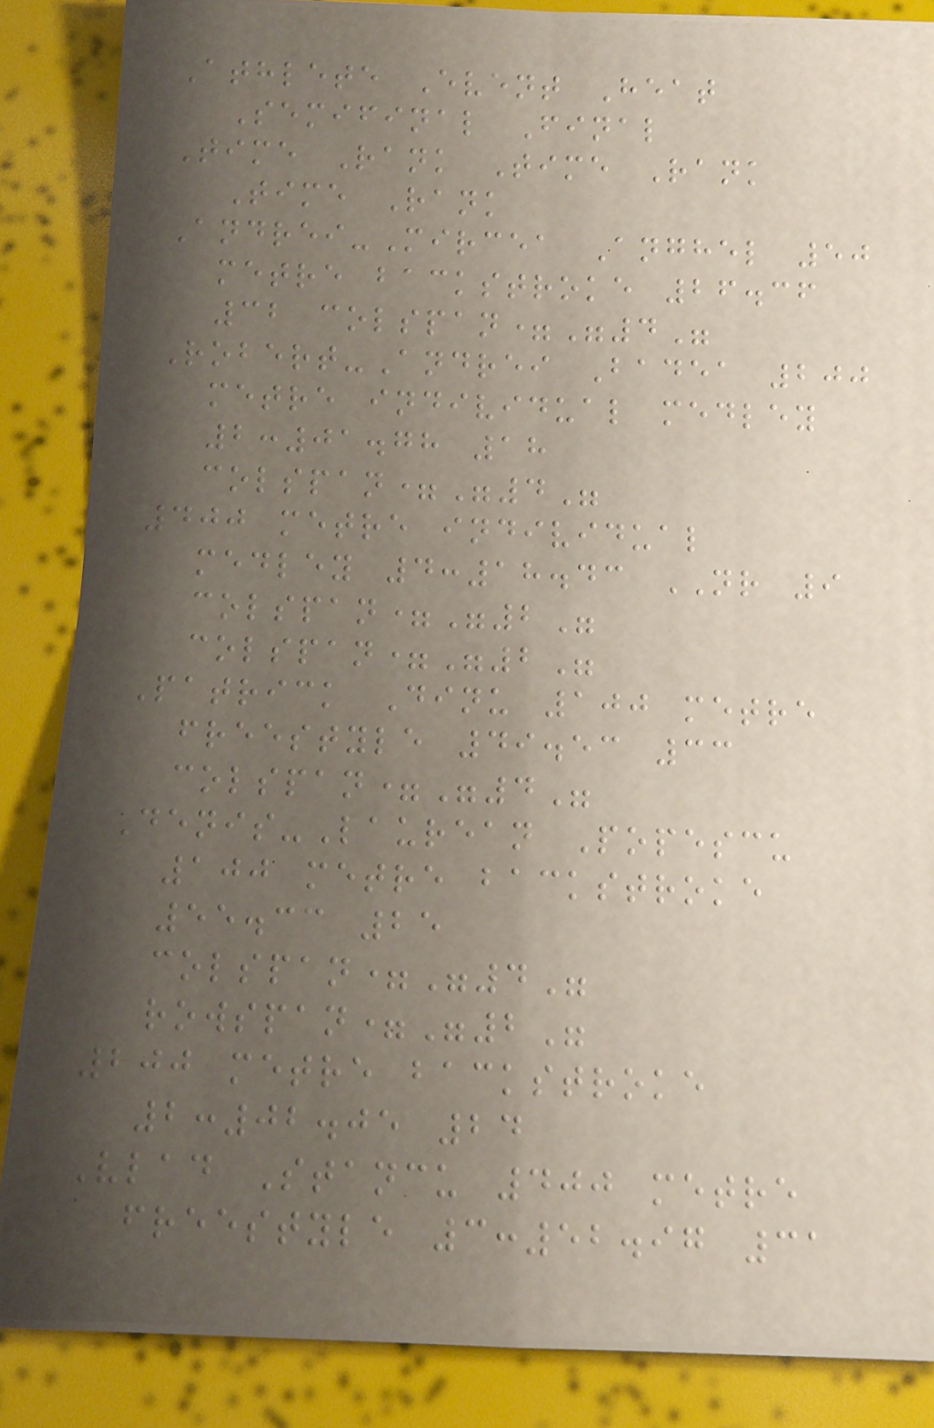Athlete Event Heat
Semifinal Final
Time Rank Time Rank
Time Rank
Andrei-Mircea Anghel 50
metre backstroke 26.36
32 colspan="4"
Robert-Andrei Badea 200
metre individual medley
2:01.78 18
colspan="4"
400 metre individual
medley 4:18.43 NR 9
colspan="2"
colspan="2"
Patrick Dinu 100 metre
freestyle 49.53 33
colspan="4"
Denis-Laurean Popescu
100 metre backstroke
55.33 25
colspan="4"
rowspan="2"
200 metre backstroke
2:02.05 24
Vlad Stancu 400 metre
freestyle 3:52.97 31
